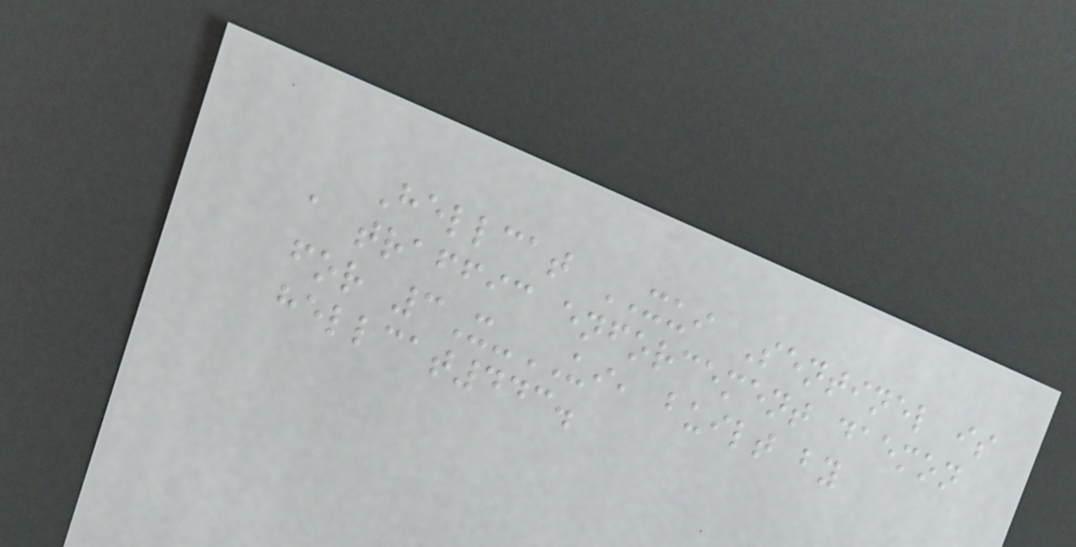Hellcat XUI Sentinel is
a traffic enforcement daemon
for 3X-UI, built by
hellcat443.
